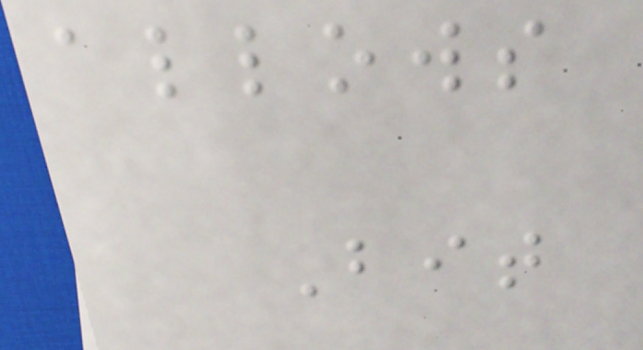allows
Bit
